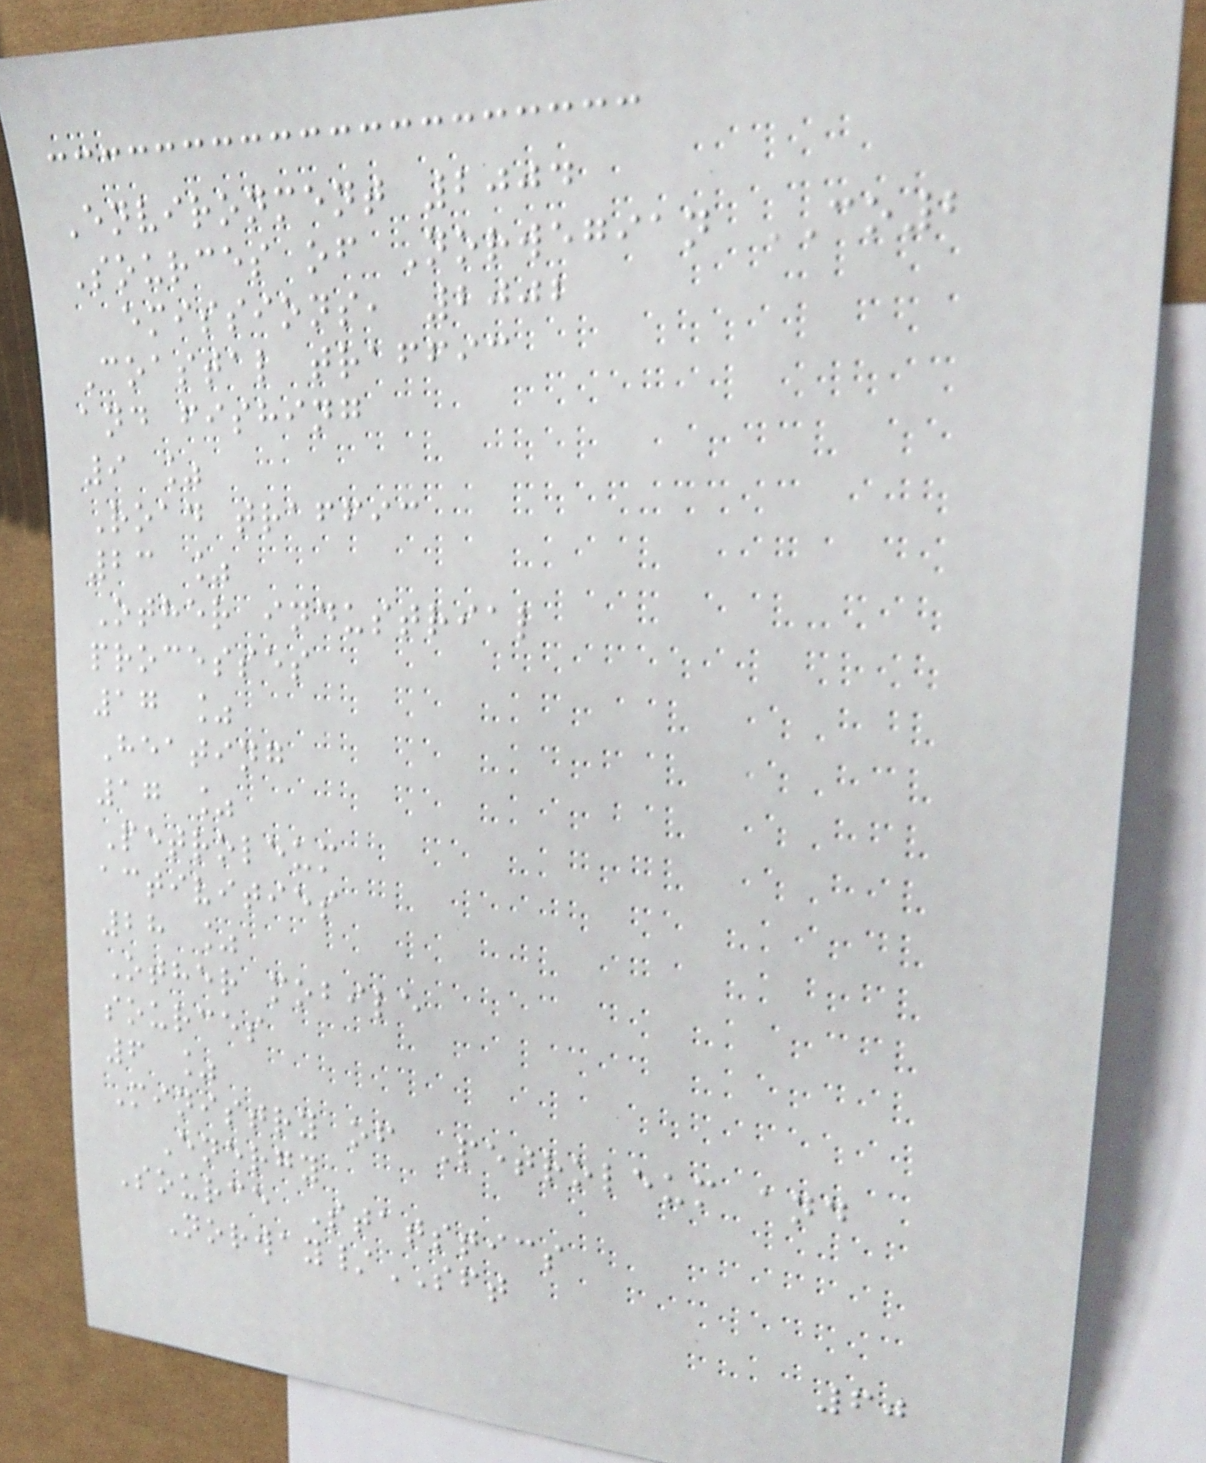Environment 2004
Sources of Norwegian CO2
emissions, 2002
Coastal traffic
and fishing
9 %
Road traffic
23 %
Other industrial
processes
17 %
Heating
17 %
Petroleum
activities
28 %
Other mobile
sources
6 %
Ministry of Petroleum and
Energy
Source Statstics
Norway/SFT
60
